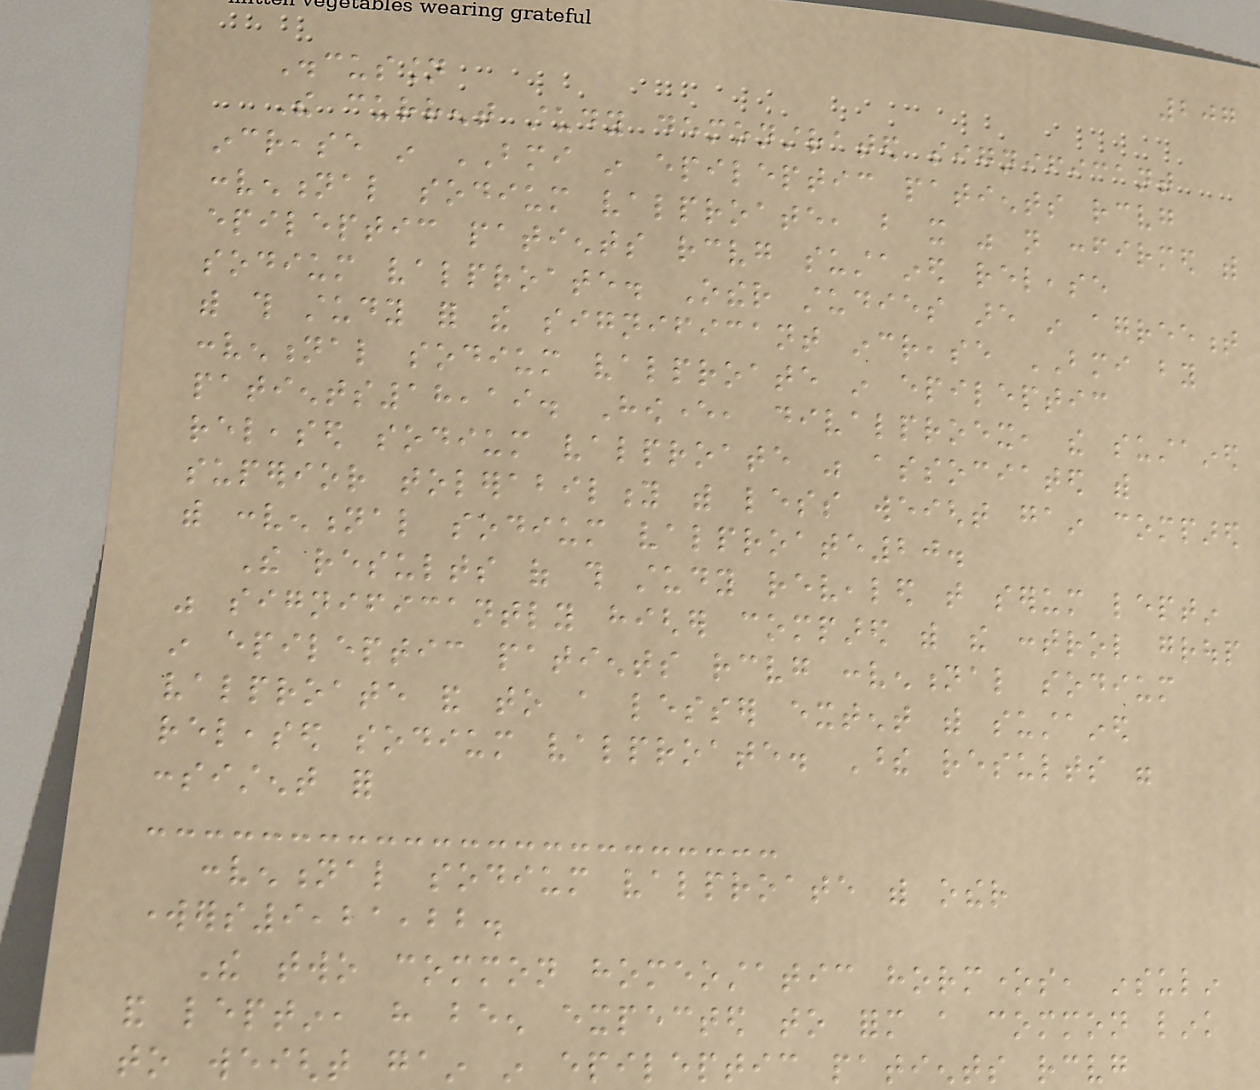207
Discussion
The current study demonstrated significant
increase in BMI in epileptic patients receiving
conventional sodium valproate, but it was not confirmed with
epileptic patients receiving sustained release
sodium valproate. Other studies are in agreement
with this study for the significant increase BMI by
conventional sodium valproate in epileptic
patients18,19. However, divalproex, the sustained
released sodium valproate was associated with
superior tolerability with less weight gain compared
with conventional sodium valproate20.
The results of this study revealed that serum leptin
was significantly higher compared with the control group
in epileptic patients receiving conventional sodium
valproate and to a lesser extent with sustained
released sodium valproate. These results were
consistent for
conventional sodium valproate with other
workers9,21,22.
The two common homeostatic hormones, insulin
and leptin, have been expected to form a common link
to weight gain in epileptic patients receiving
